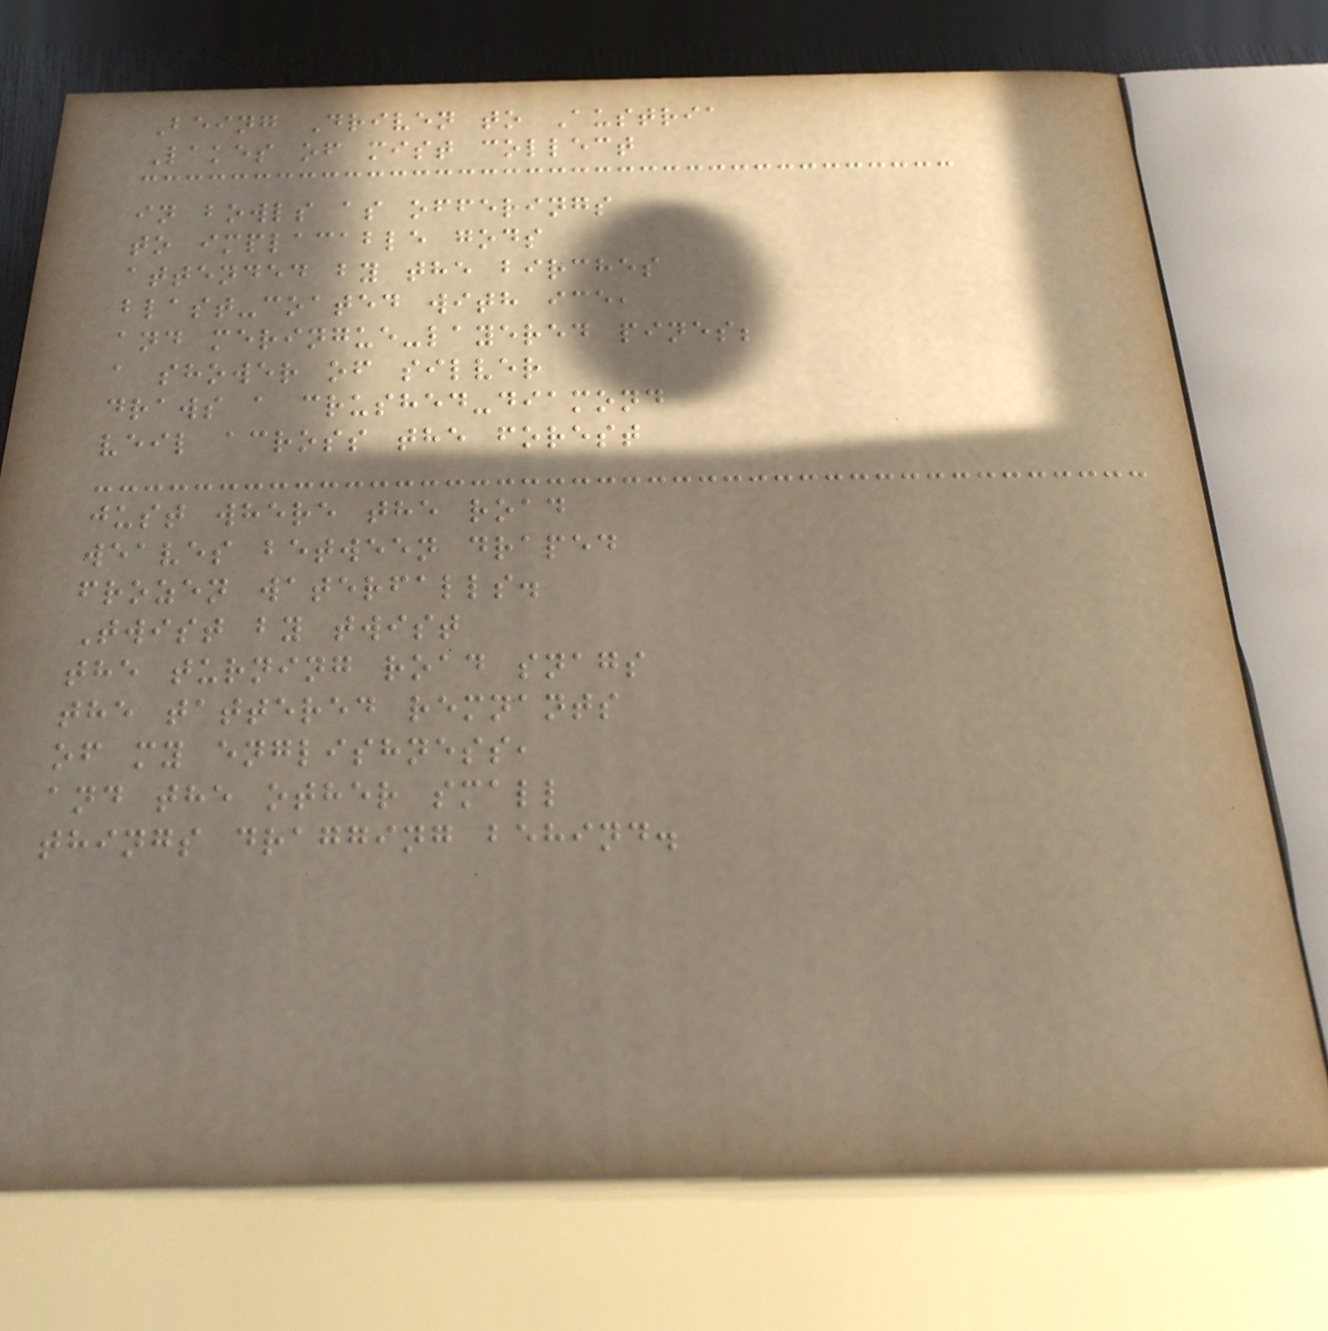Being Driven to Austria
Lakes of mist collect
in bowls as offerings
to implacable gods
attended by the birches
blast-coated with ice,
and meringue-layered pines;
a shower of silver
draws a crushed-diamond
veil across the forest
just where the road
weaves between draped
frozen waterfalls.
Twist by twist
the turning road snags
the tattered remnants
of my englishness,
and the other small
things dragging behind.
